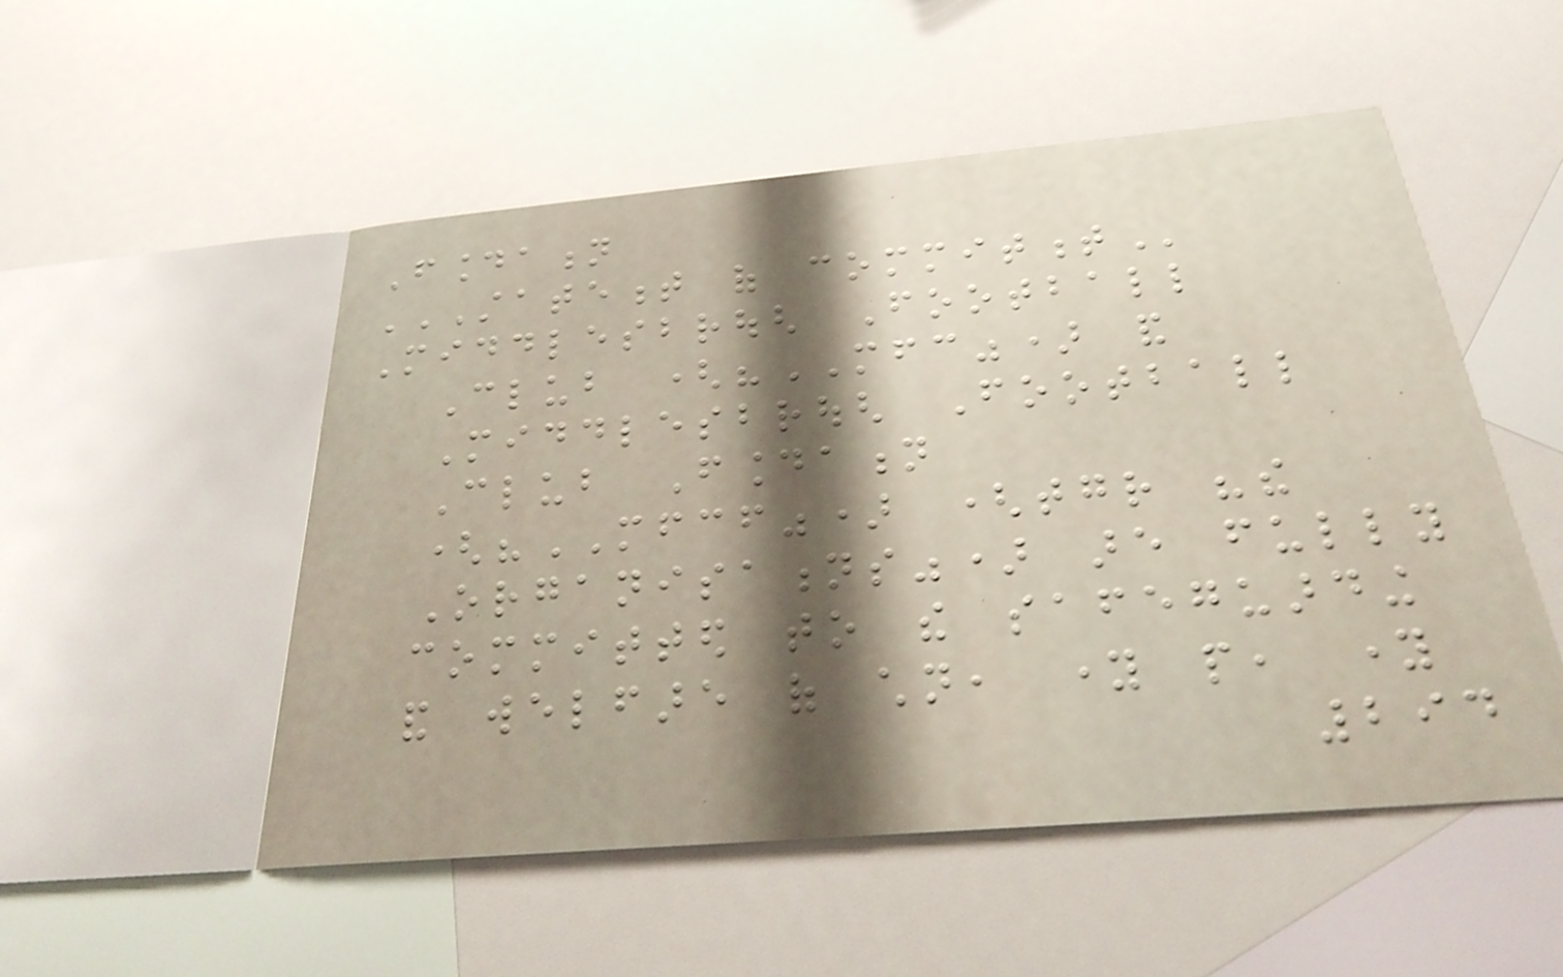Foundation
STATEMENT OF COMMITMENT
Middlesbrough Football
Club ("MFC") and
Middlesbrough Football
Club Foundation
("MFCF") (together "the
Organisations") are fully
committed to the safeguarding
and welfare of children, young people, young
294
